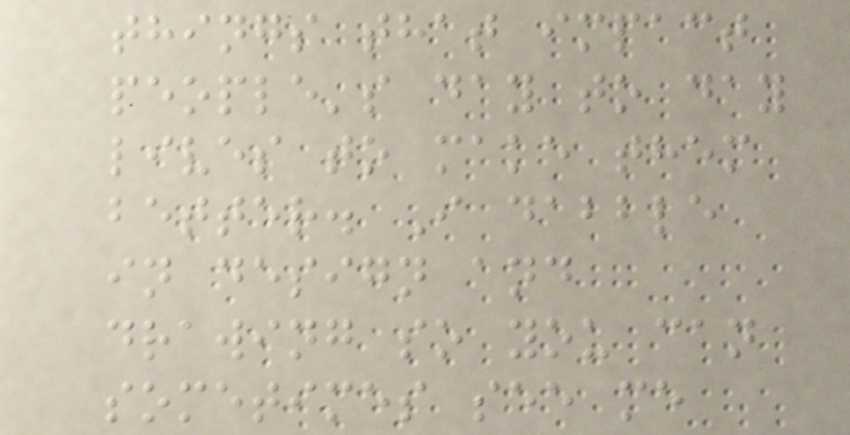things that impact
people's day to day
lives to make them
better. I dabble
in design and
drawing so you can
sometimes see me
